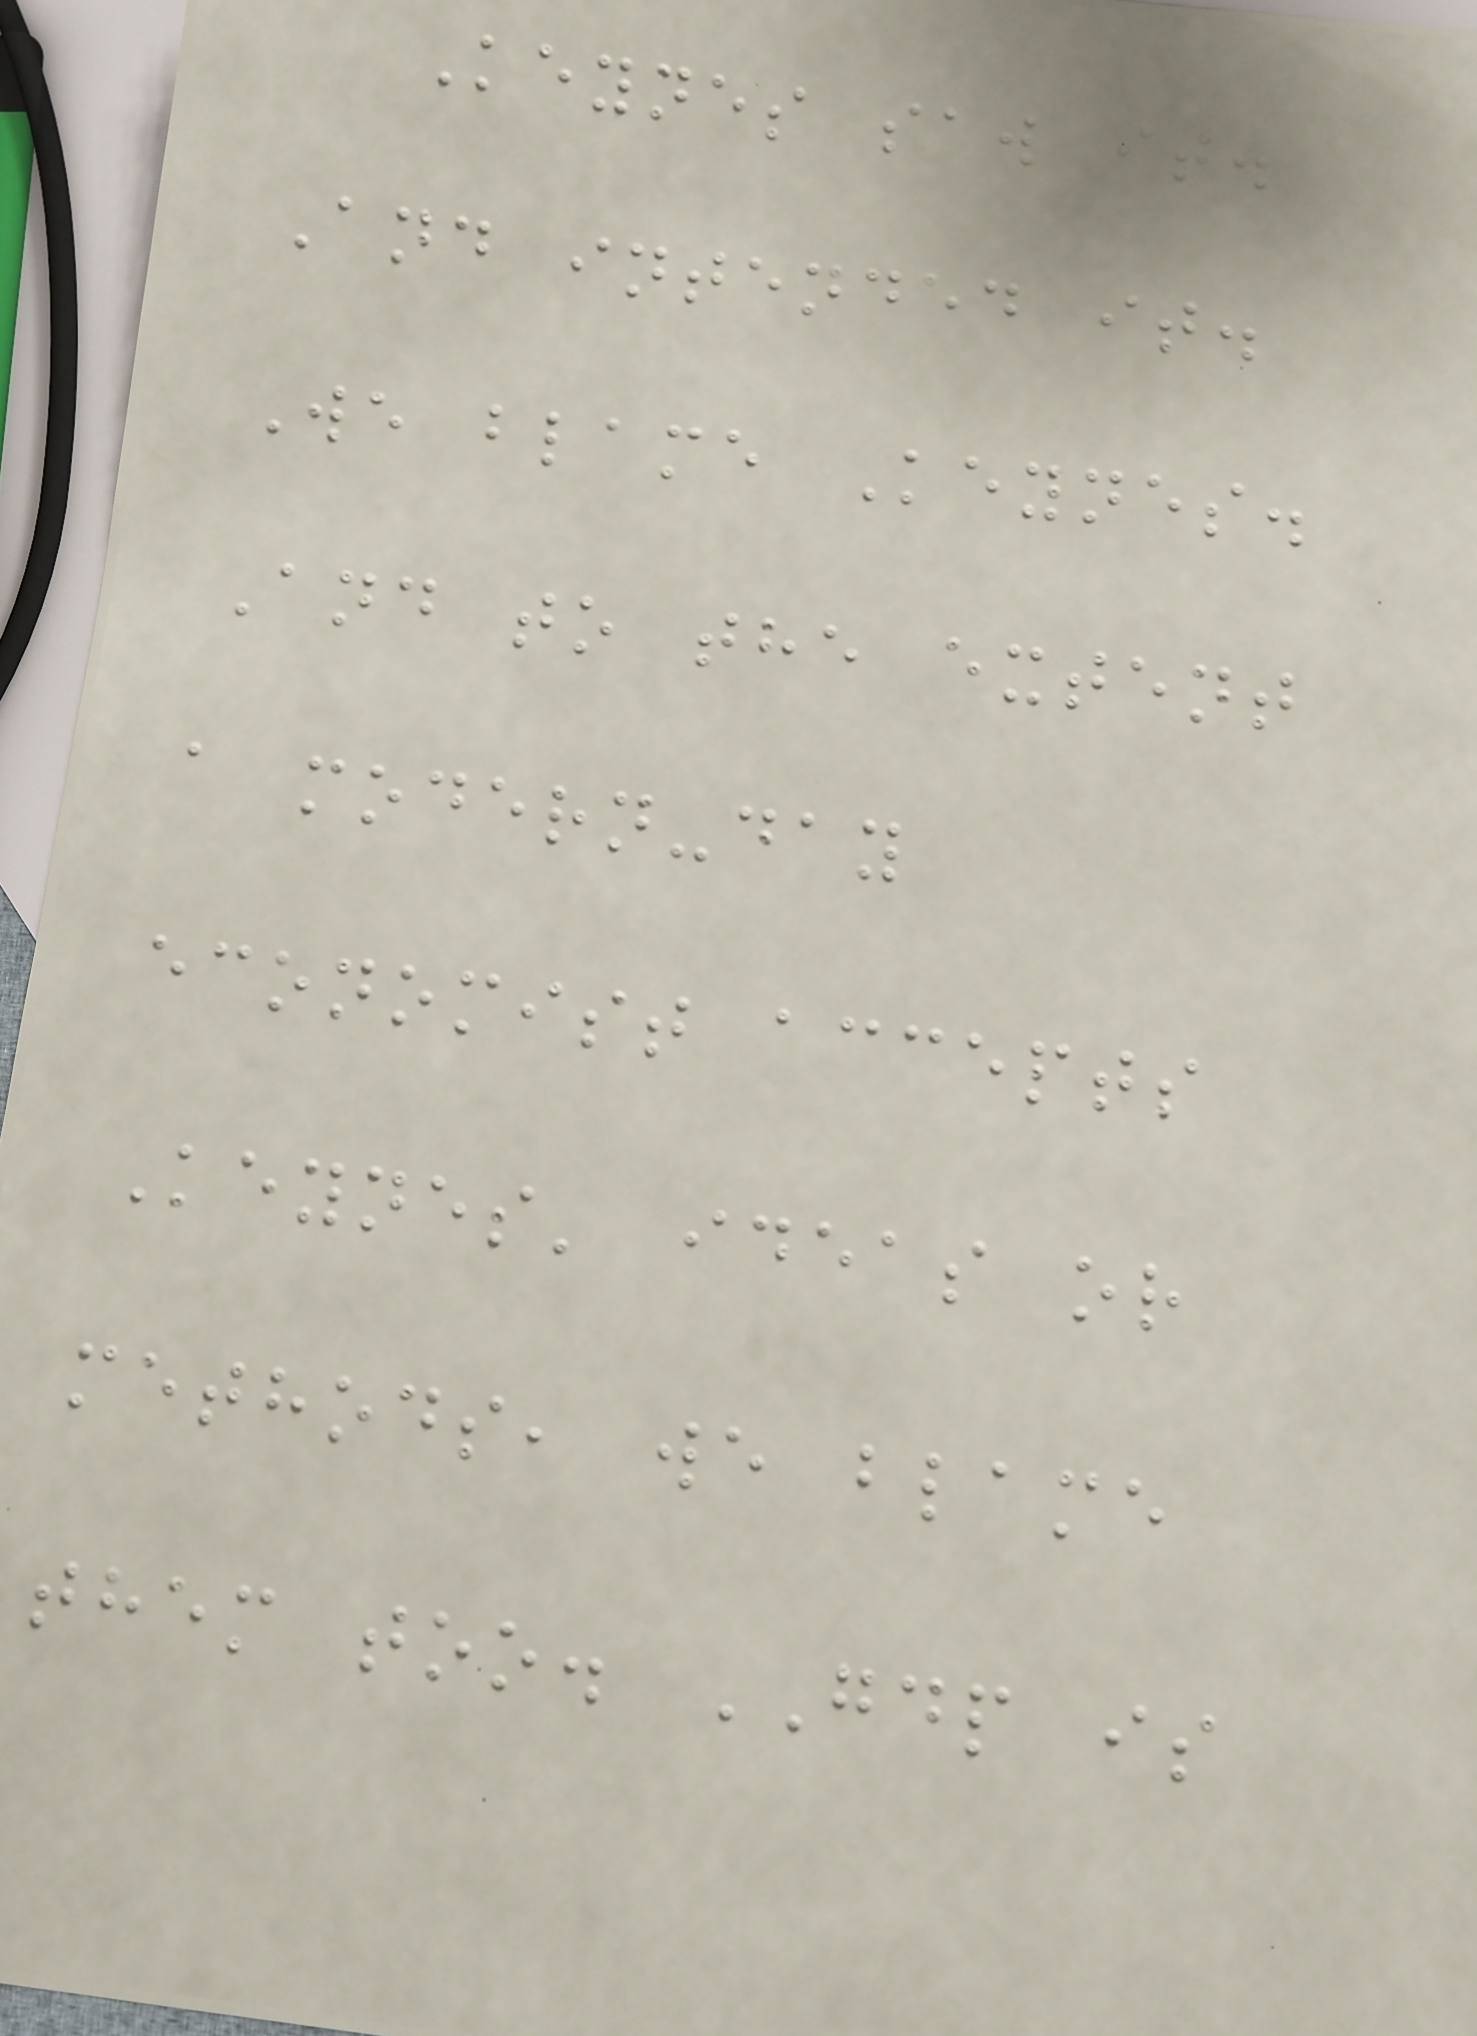Keynes saw it.
And intended it.
We blame Keynes.
And to the extent
a modern-day
economist accepts
Keynes' ideas or
methods, we blame
them too. GDP is
